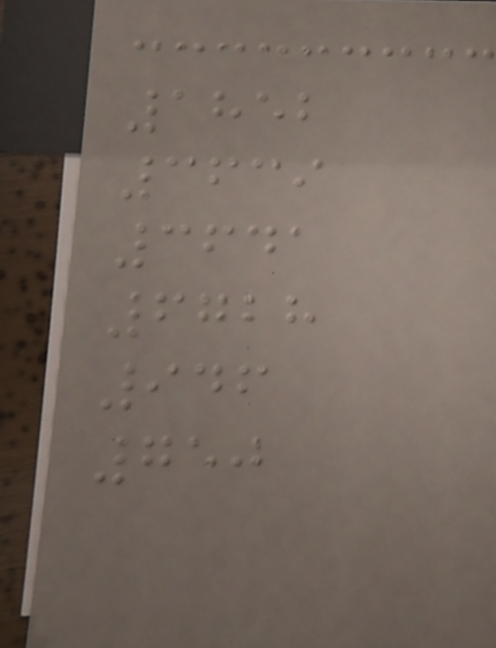1852
3639
3641
6728
946
750
